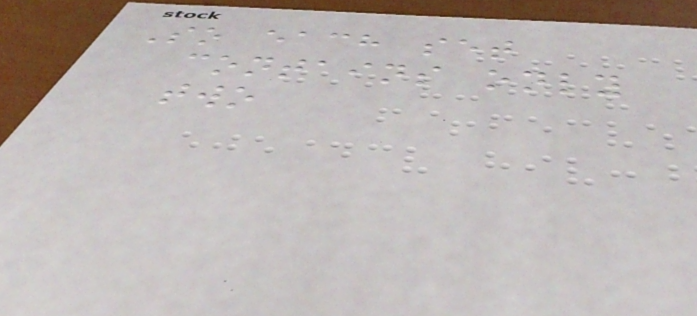So each set
contains only
two
